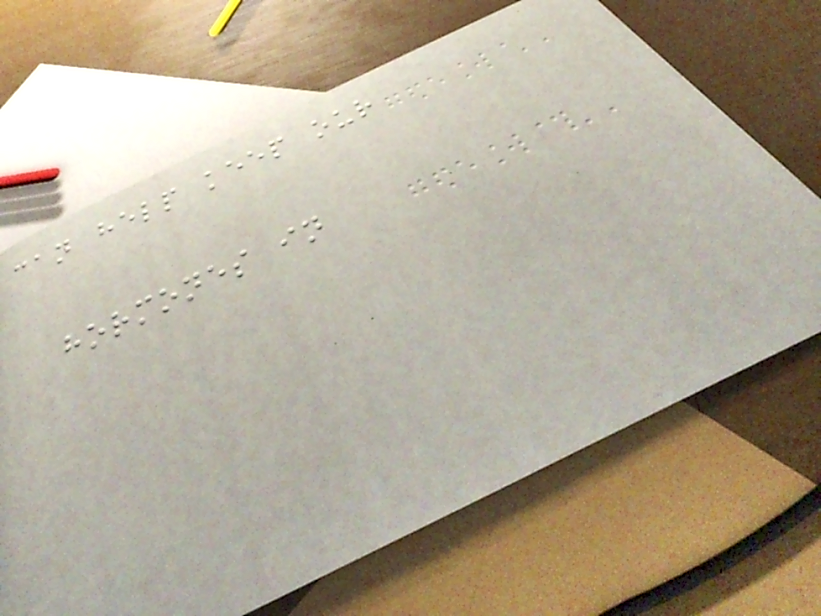can help keep our
hormones in
